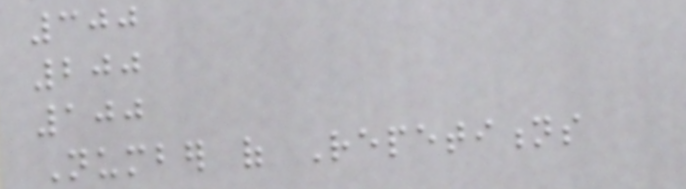300
200
100
Number of Repetitions
